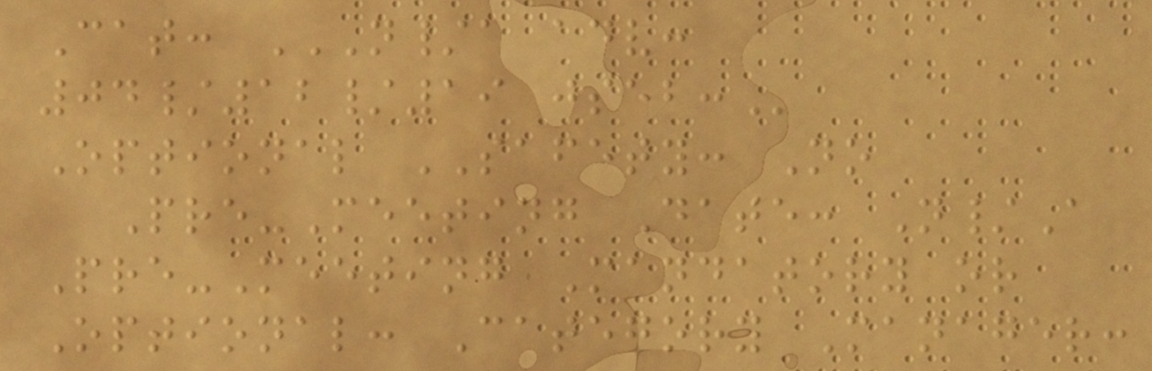Cat: N/A ADV:
04/12/19 JSEB:
Optional SAFETY: No
Pre-Meeting Date: N/A
Pre-Meeting Mandatory or
Optional: Category Manager:
